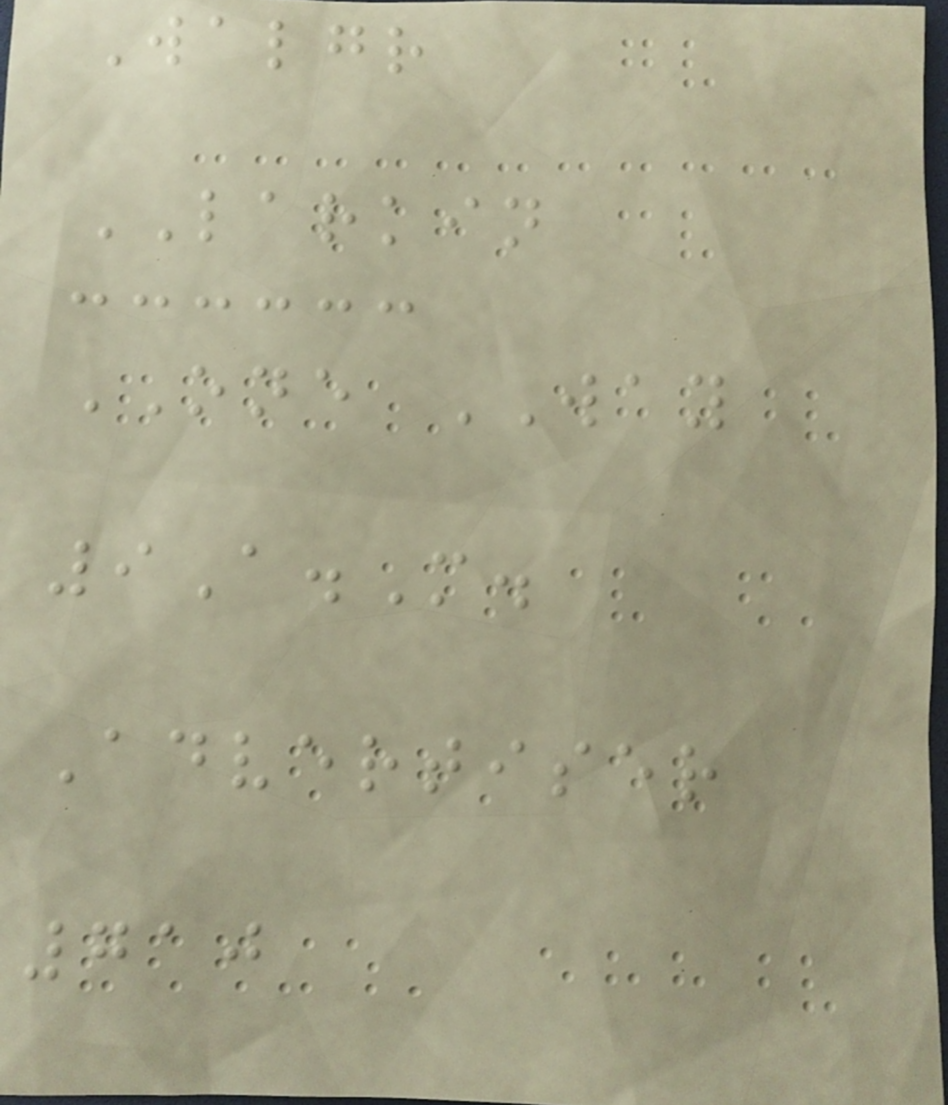Walgr
LARKIN
ONE WAY
9A.M.
Advertiser
710
